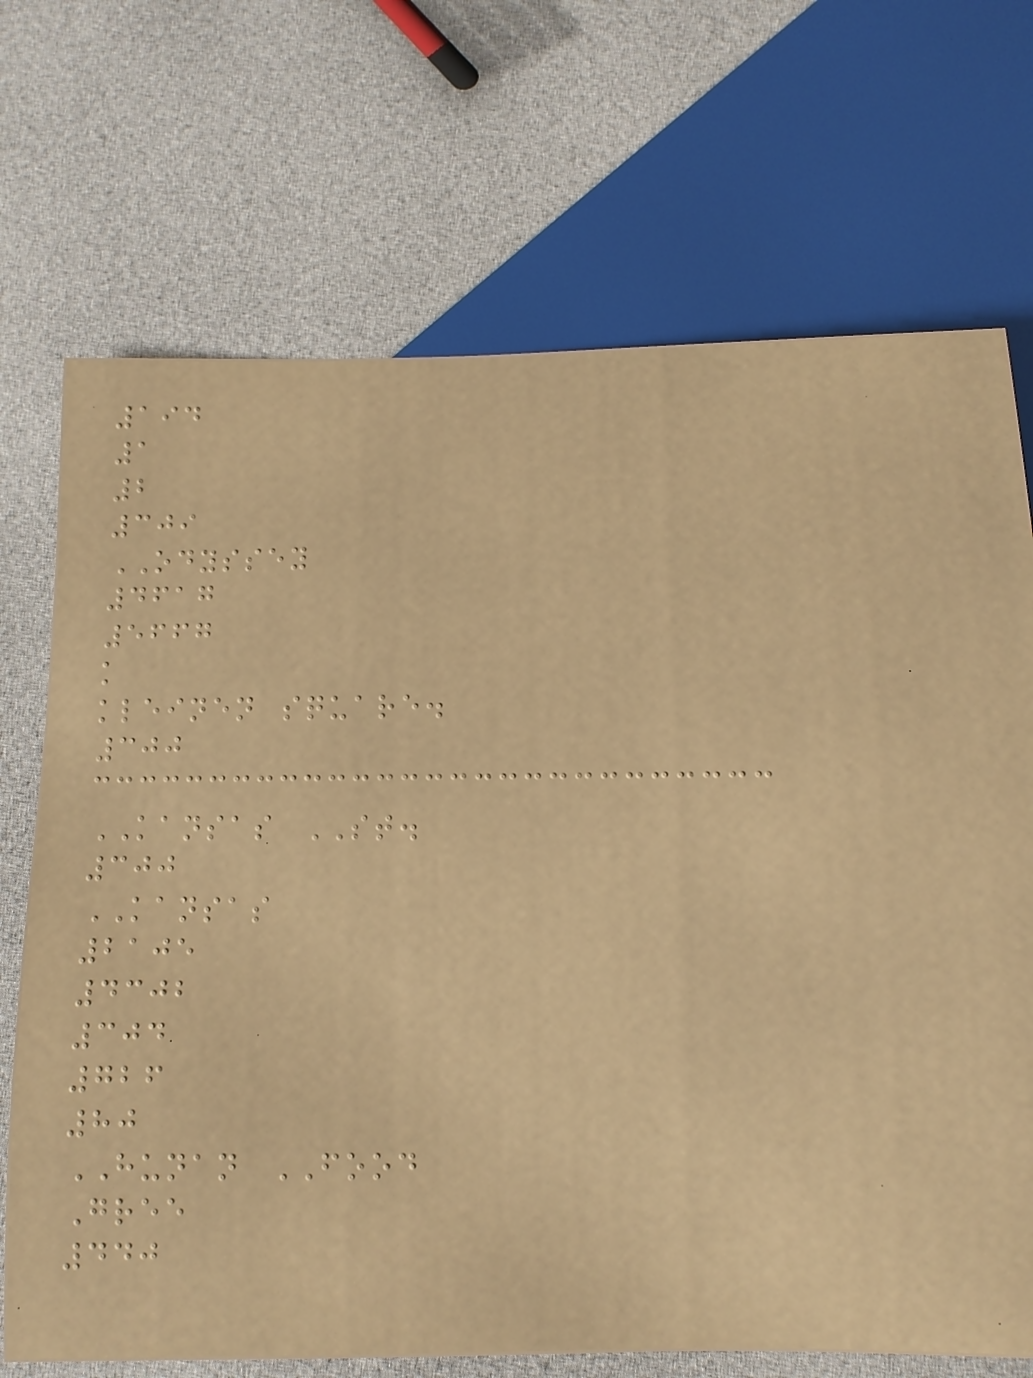194
1
2
309
ODYSSEY
4617
5667
k
kleinen square.
300
KANSAS ST.
300
KANSAS
2105
4302
304
726
80
HUNAN FOOD
Gree
440
